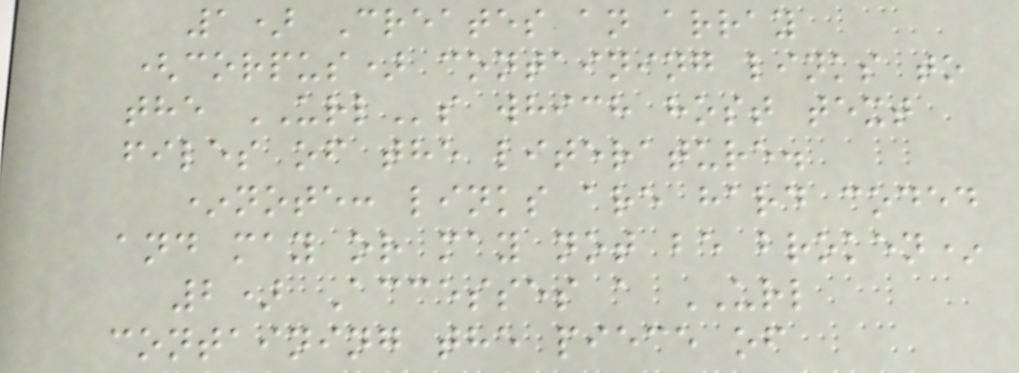1) Creates an array
(corpus) containing links to
the URLs which host text
files of the literature.
*note: links are hard coded
and may or may not be broken*
2) Accesses a URL
containing the piece of
